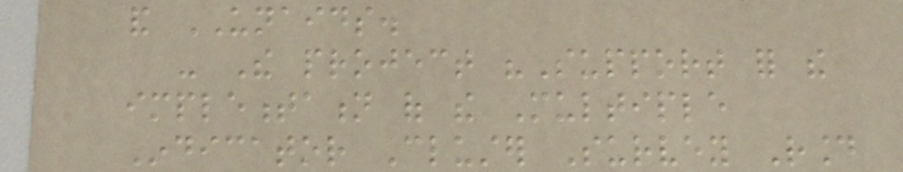and UNAIDS.
- The project "Support for the
implementation of the Multiple
Indicator Cluster Survey Round
